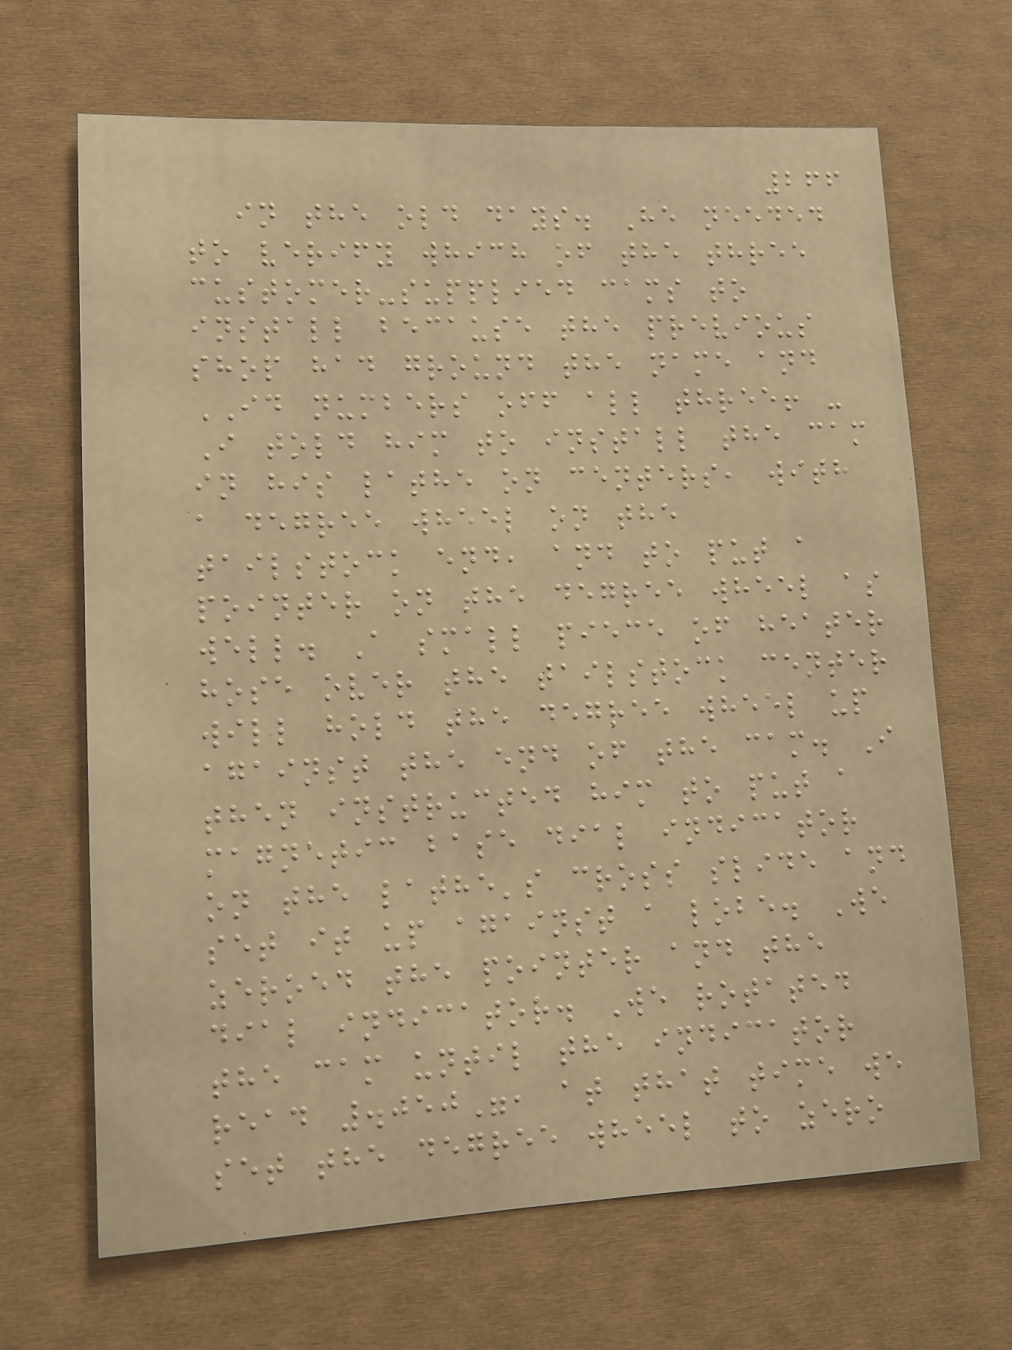266
in the old days. He needed
to verify which of the three
customer-supplied cams to
install because the previous
shop had ground the name and
ID numbers off all three! -
I told him to install the cam
in his lathe on centers, with
a degree wheel on the
tailstock end, and to put a
pointer on the degree wheel as
well. A small piece of heater
hose over the tailstock center
will hold the degree wheel up
against the end of the cam. I
then instructed him to put a
magnetic base dial indicator
on the lathe's cross slide and
set it up against a lobe. We
zeroed the pointer and the
dial indicator. We rotated
the cam until the indicator
read .050", at that time we
set the degree wheel to zero
